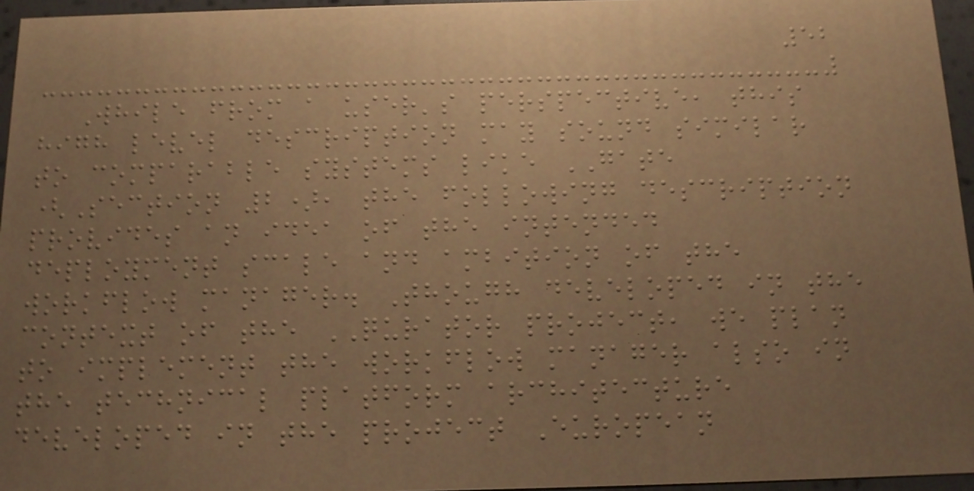52
While from a user's perspective, this
high level description may sound similar
to comparable systems like GATE
(Section 2), the following description
provides an idea of the intended
deployment scale and ambition of the
workflow manager. Though developed in the
context of the QURATOR project, we plan
to implement the workflow manager also in
the technical platform architecture
developed in the project European
